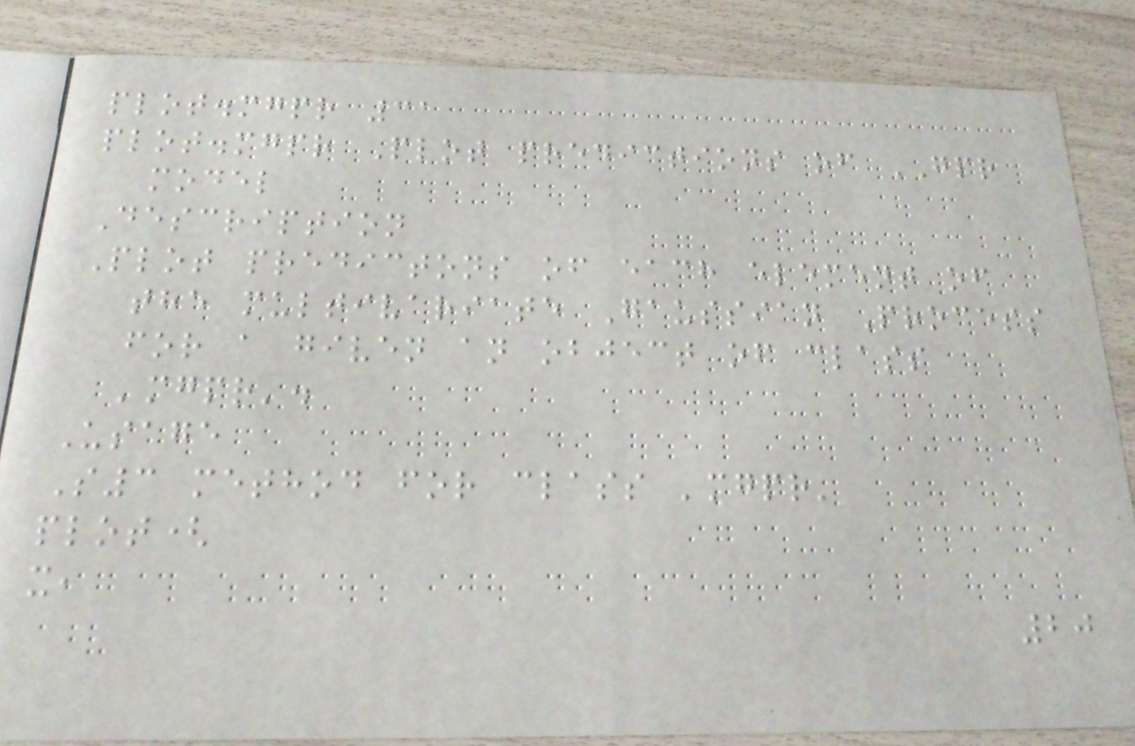plot.mgpr 31
plot.mgpr Plot predictions of GPR
model
Description
Plot predictons of each element of
the multivariate Gaussian Process
for a given an object of class
'mgpr'.
Usage
S3 method for class 'mgpr'
plot(
x,
20
